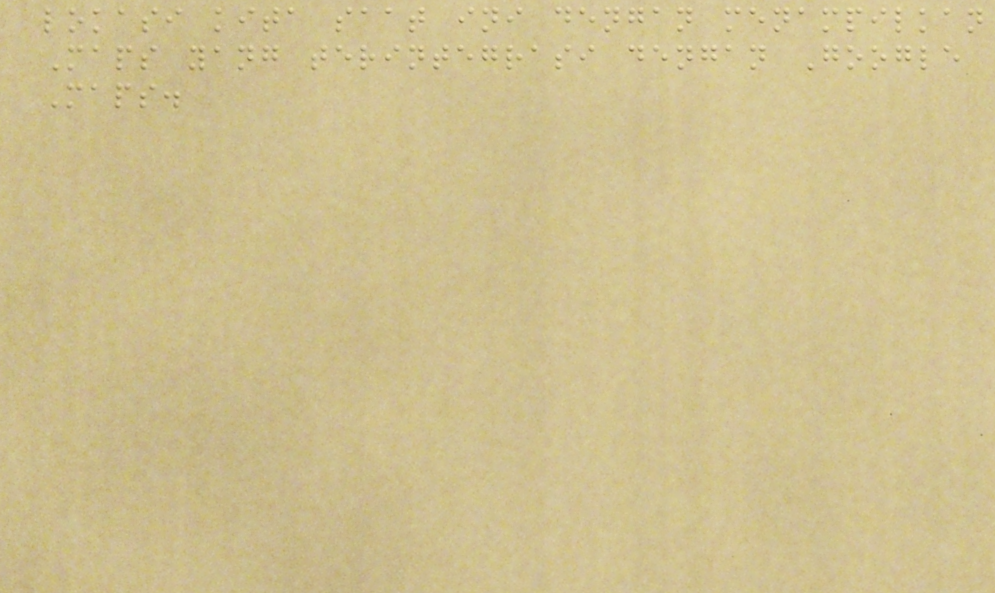lokasi kita saat ini dengan menampilkan
Maps yang terintegrasi dengan Google
Maps.
